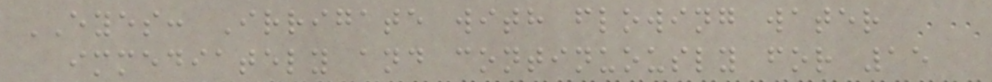EYES: Irrigate with flowing water
immediately and continuously for 15
